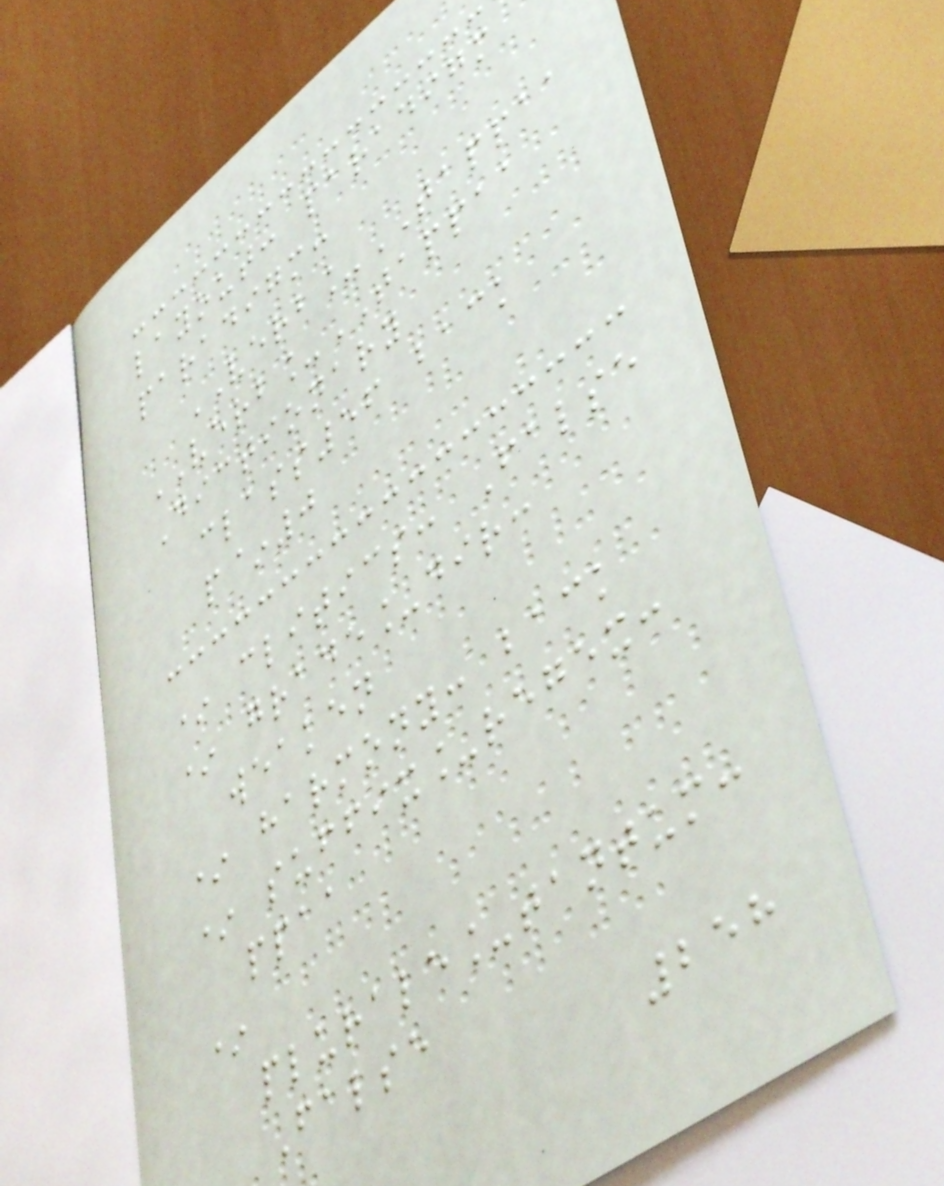layout: paradigm
paradigm:
VERB_TAPPAA
VERB_TAPPAA
Dictionary
class56 back
p~0
* clitics: False
* grade_dir:
weaken
* harmony: back
* suffix_regex:
ppaa
*
plurale_tantum:
False
258
